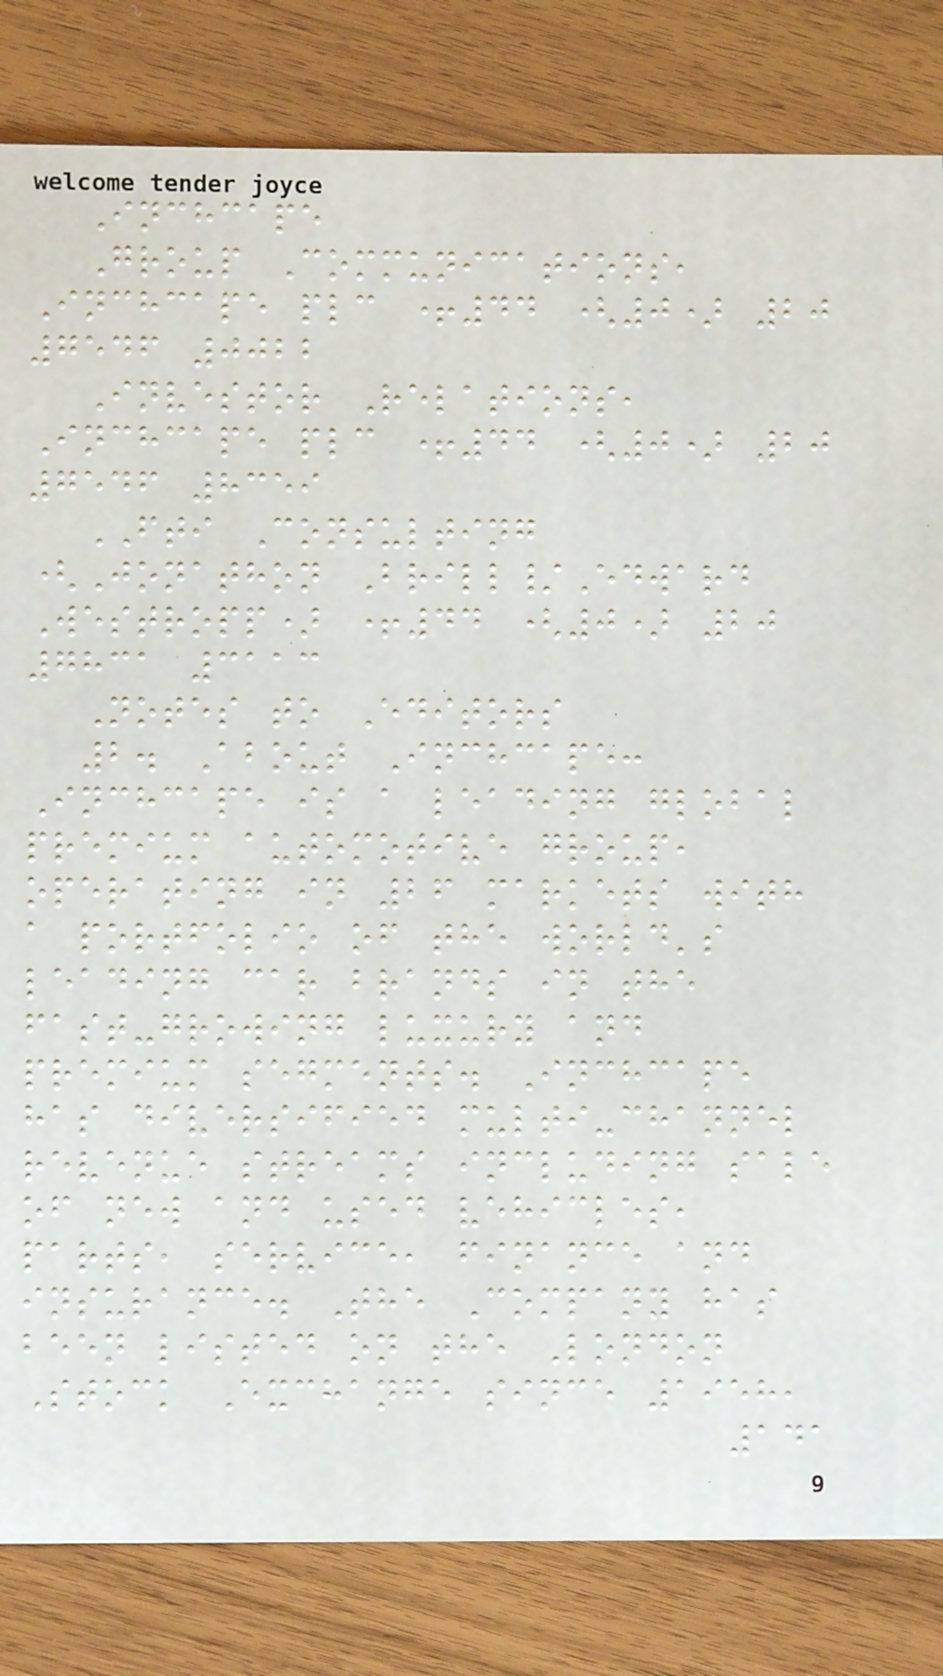Inchcape
Group Communications,
Inchcape plc +44 (0) 20
7546 0022
Investor Relations,
Inchcape plc +44 (0) 20
7546 8359
FTI Consulting
(Jonathon Brill/Edward
Westropp) +44 (0) 20
7831 3113
Notes to Editors
2. About Inchcape:
Inchcape is a leading global
premium automotive group,
operating in 26 markets with
a portfolio of the world's
leading car brands in the
fast-growing luxury and
premium segments. Inchcape
has diversified multi-channel
revenue streams including sale
of new and used vehicles,
parts, service, finance and
insurance. The Company has
been listed on the London
Stock Exchange since 1958,
141
